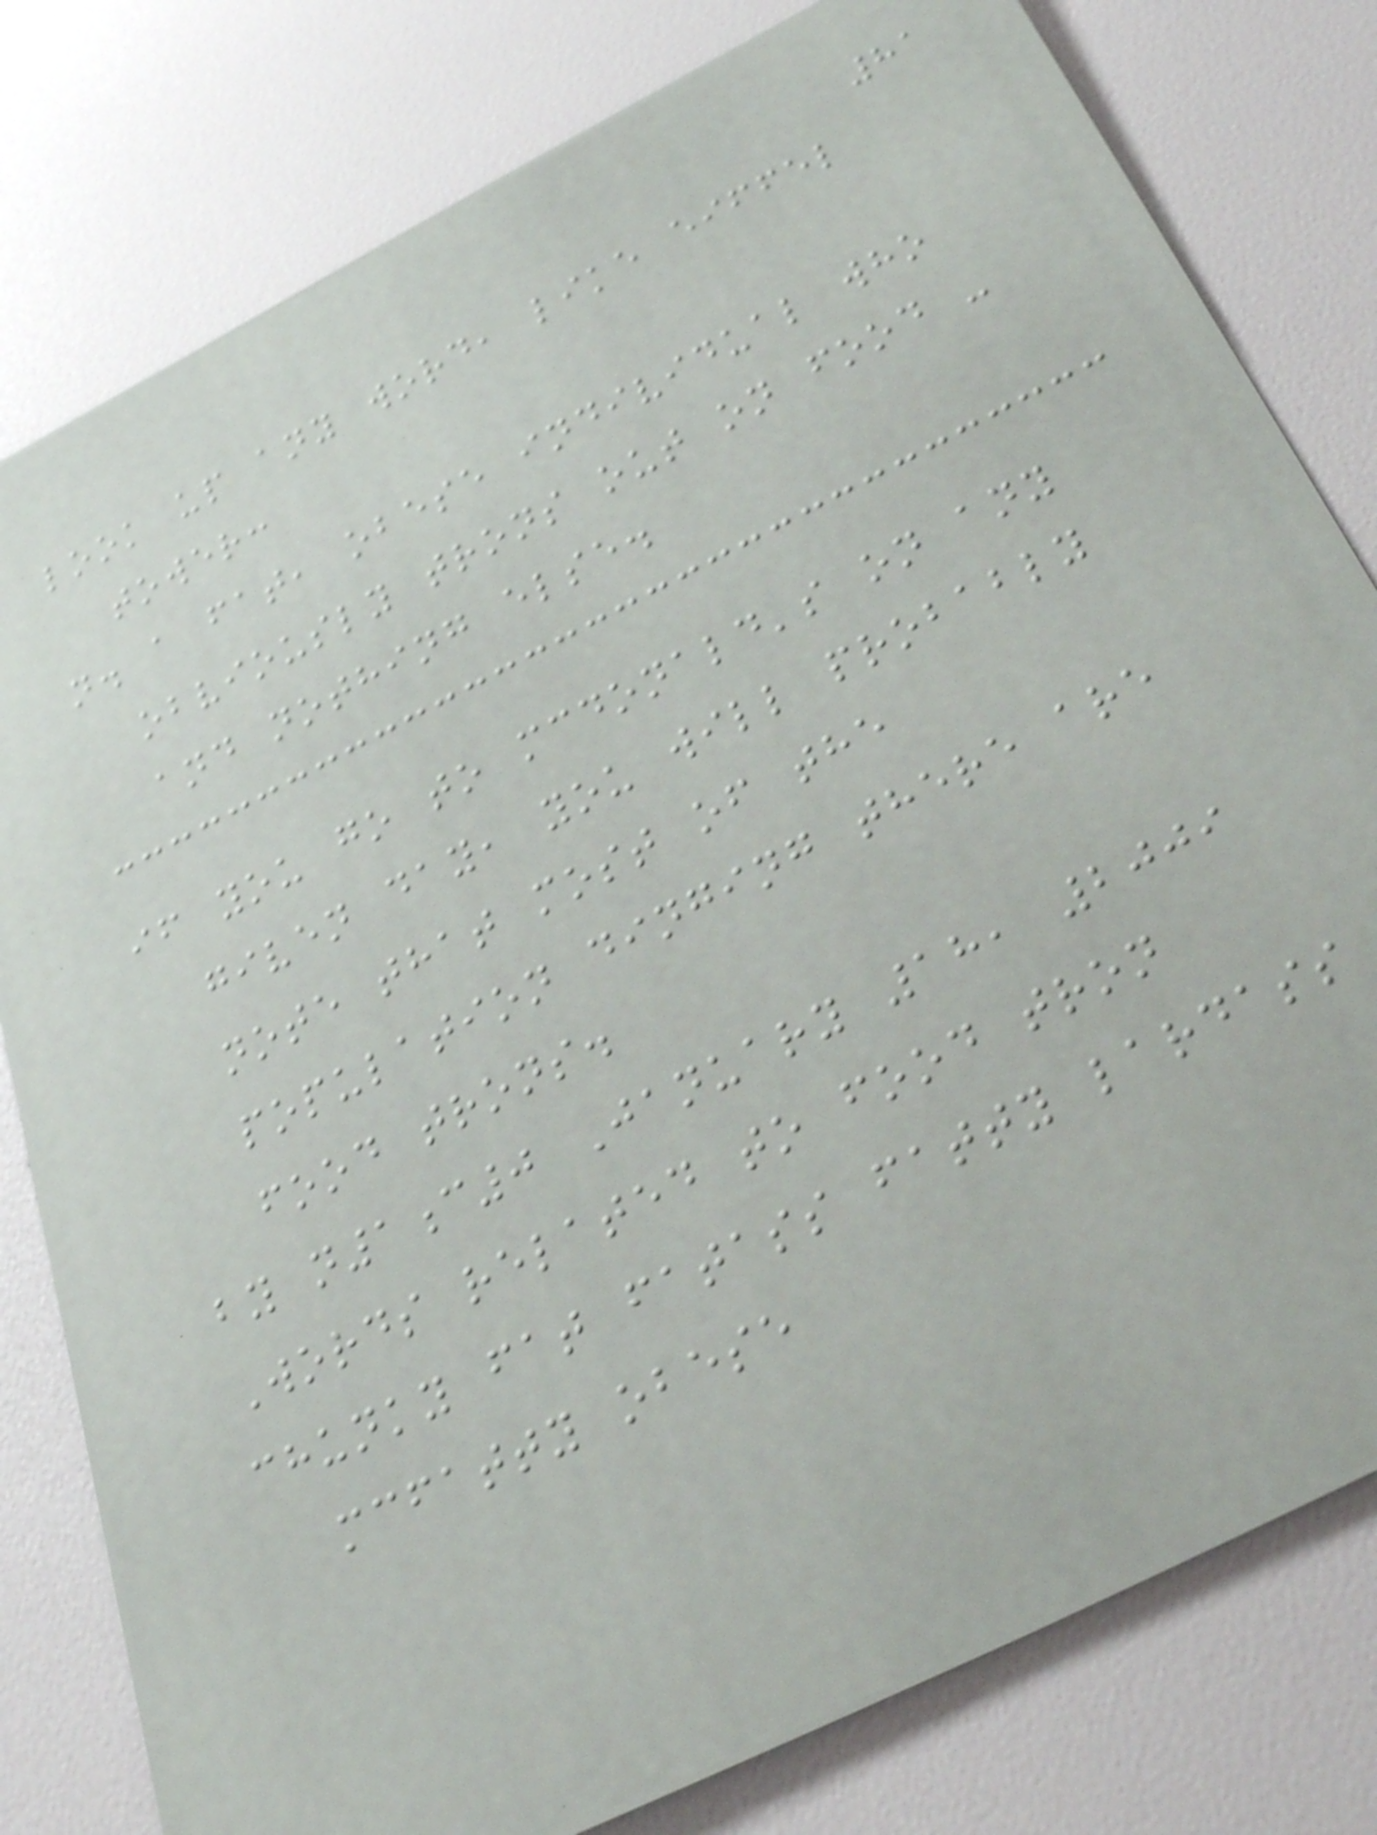81
look up any word, like eiffel
tower:
n. a fat, obese individual who
obviously trons out on food -
and nothing else.
if you go to mcdonald's on any
given day, you will probably
note that most of the
population dinging there are
food trons.
by n1c0 January 18, 2009
Words related to food tron
chunky fat fatass fatty lardass
mcfatty obese
